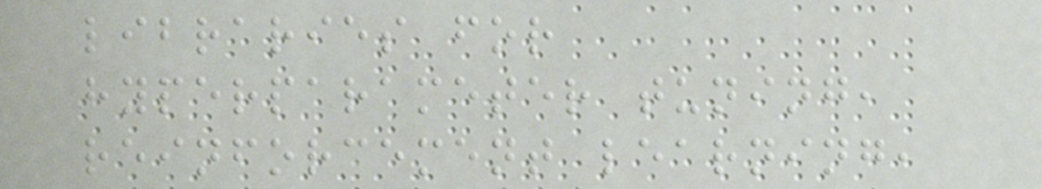libraries for
hyperparameter tuning,
reinforcement learning,
